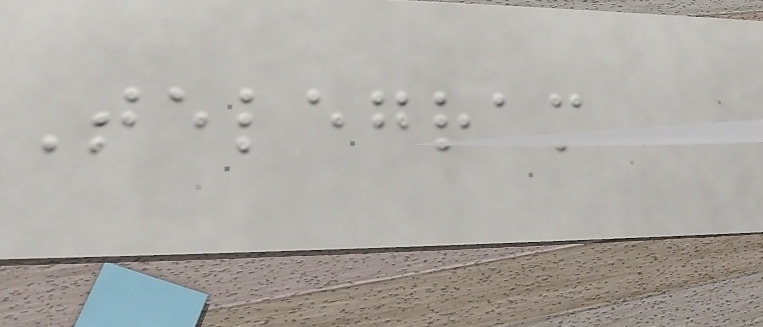Telegram
